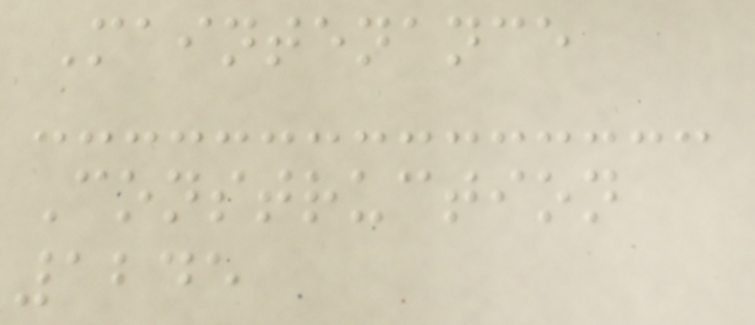Maintenance
Construction
1245
